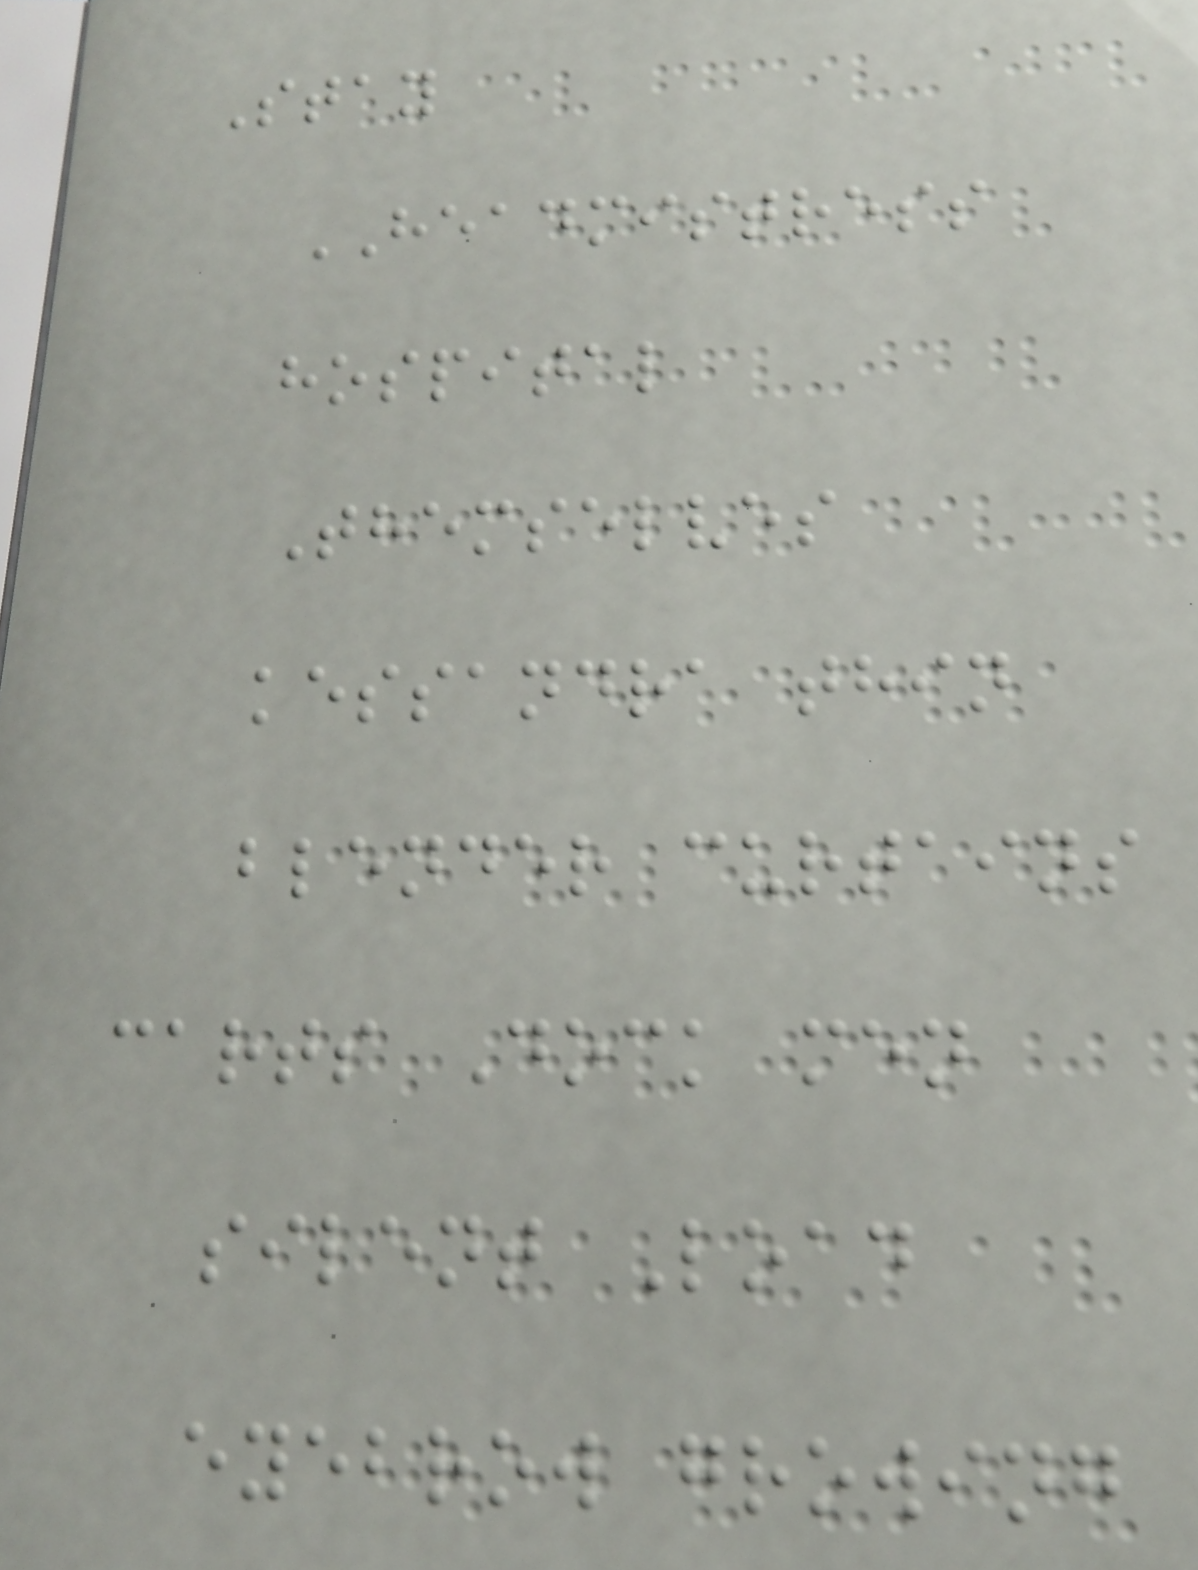Stay
HEADMISTRESS
hospital
Themselves
kessandra thin
blender curtains
carts Dock men
silent Load
eyebrow growing
